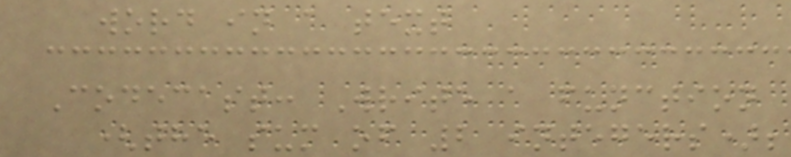word in a text
Codecast: Write a function
(the sum of 2 integers);
